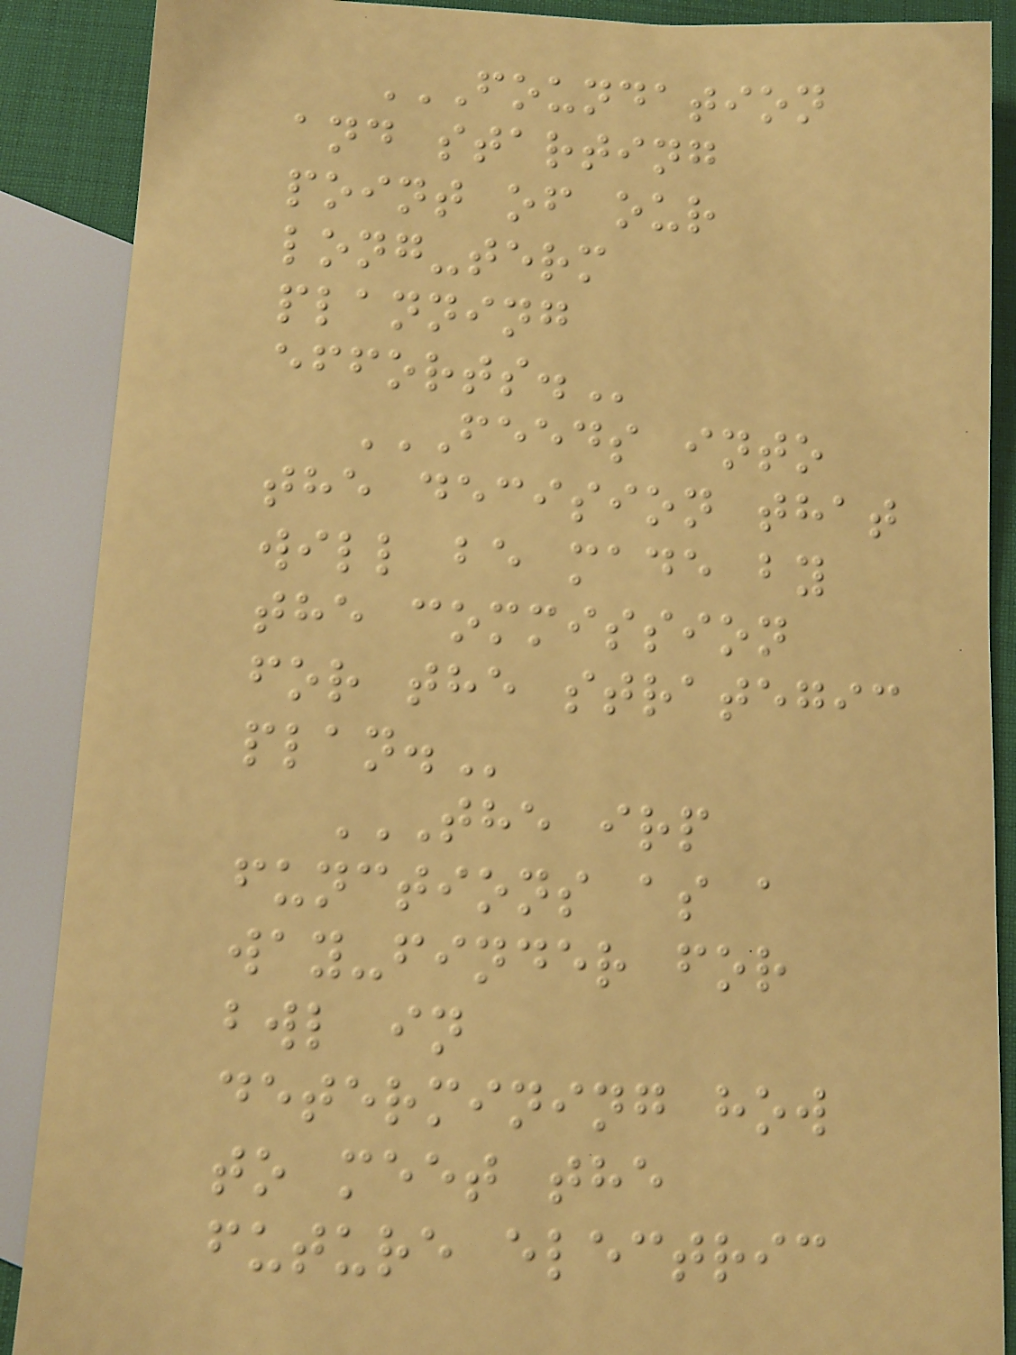FOUNDATION
AND STARTING
POINT OF OUR
LONG-TERM
PLANNING
EFFORTS.
FEEDS INTO
THE DECISION THAT
WILL BE MADE BY
THE COMMISSION
FOR THE STRATEGIC
PLAN.
THE IRP
FUNCTIONS AS A
WAY-FINDER FOR
BWL IN
DETERMINING HOW
TO MEET THE
FUTURE ELECTRIC
